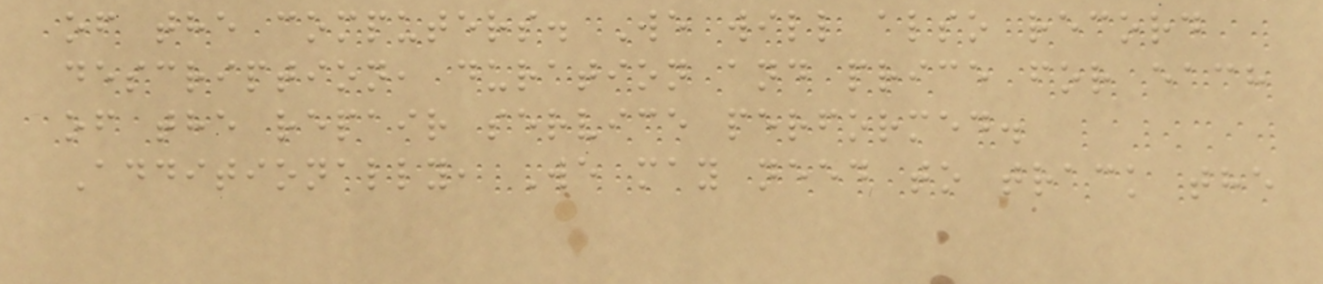of the computers. We will also record
description, duration and price for each
of the repair service performed.
Additionally, We may need to track the
